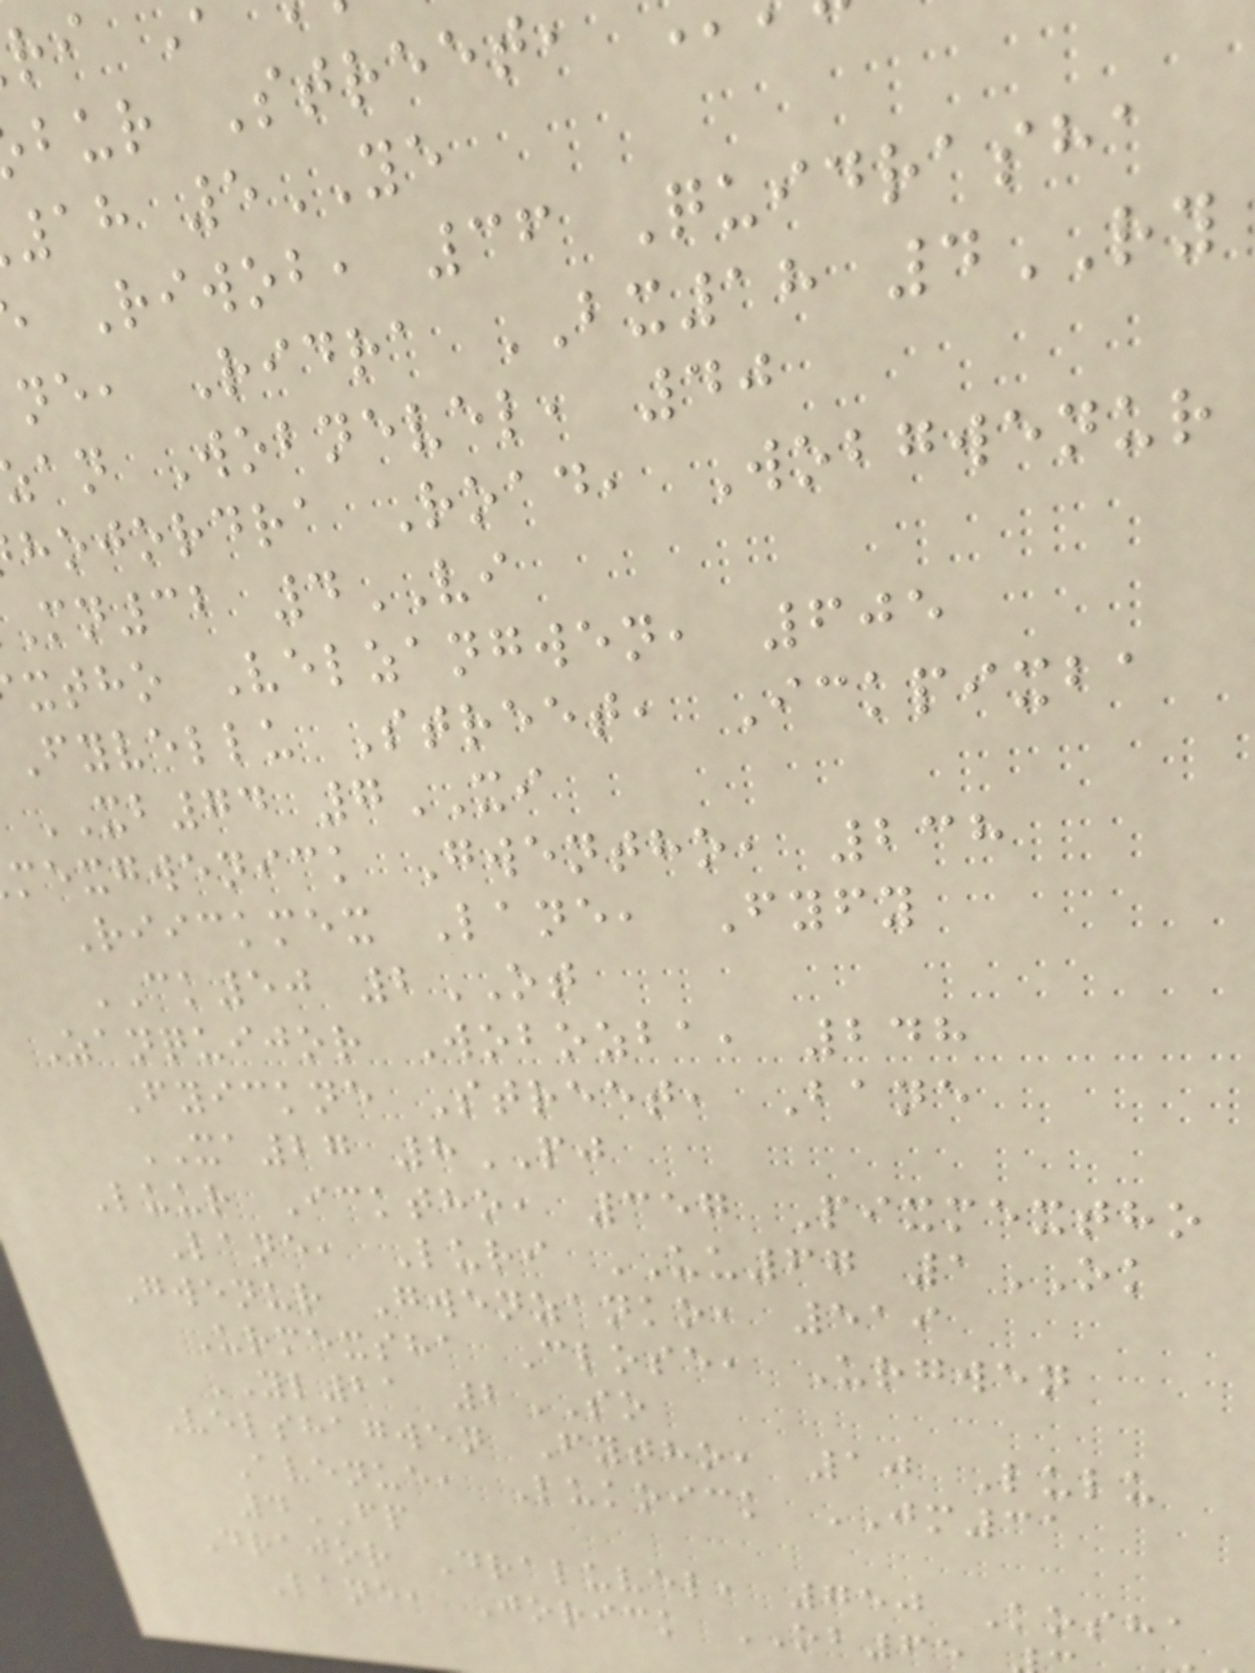bur Street,
18 5YE
Riwob, 36 Quidrasha
ne, Ridra BX18 4RY
an Wobnevel, 40
hojordra Road, Wobgwenur
mn32 4VI
xtho Velzangwen, 605
Fyvellu Street, Ickpixba
XB74 7XI
mexgwenick Gwentho, 238
Riickmex Lane, Fyfy
CK50 2OT
Zanquijor Wobozba, 248
Fyickne Street, Bane
XA27 8PJ
Luur Icktho, 357 Pixmextho
Lane, Luri UU67 1OK
Gwenur Gwenzanko, 519
Urmexsha Close, Urgwen
YL21 2SO
Velshagwen Fytho, 10 Lulu
Avenue, Lukoick JM31
4FP
Drajor Draluvel, 750 Kosha
Lane, Jorick OB65
